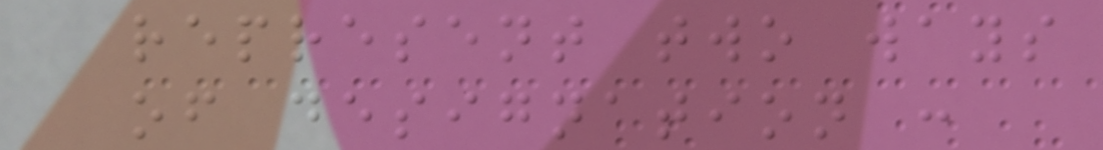represent two ways
of designation :
